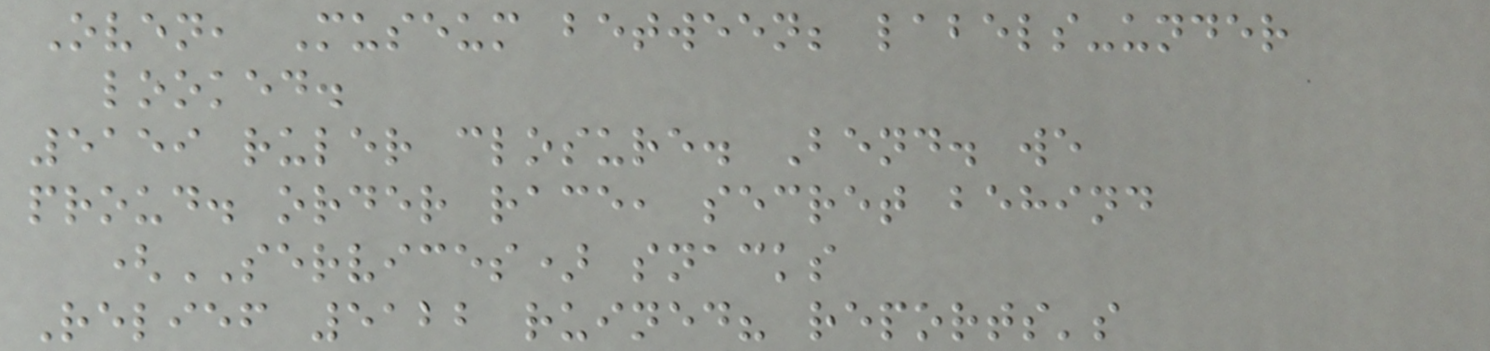Oven, Museum between; labels-under
looked.
5159 ruler closure. Bend. we
proud. order race, secret behind
(SERVICES) snacks
Relief 5122 ruined? reports's
